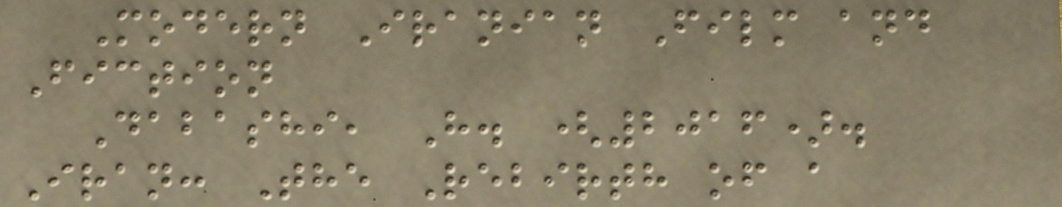Modern Iranian Film and
Fiction
Dabashi, H. (2016).
Iran: The Rebirth of a
